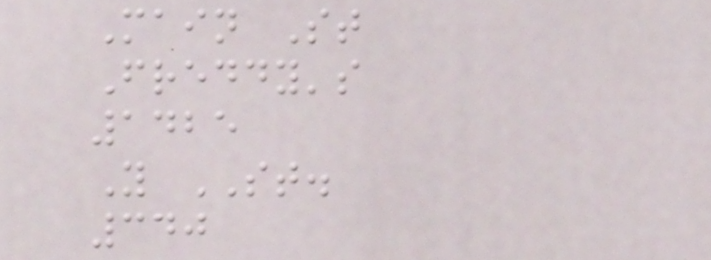Main St
Freddy's
1425
Y ST.
340
